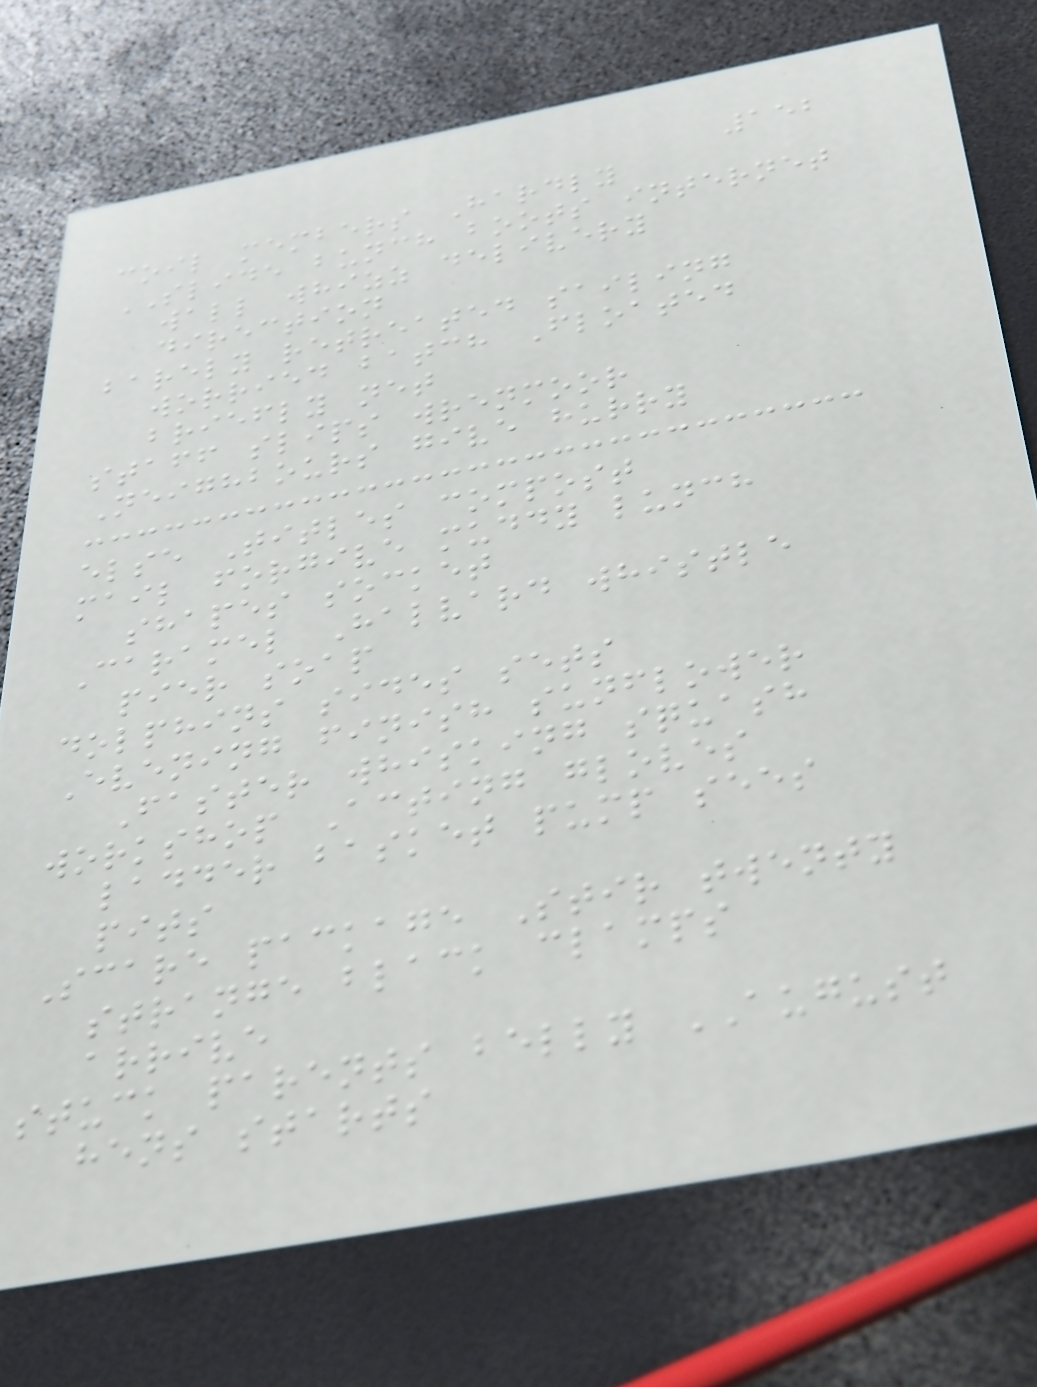152
coil members Hardly
SLIDE bunch boots internet
wall whizz delivery
direction
barely retreated sailing
worried batch Floated
briefly net
staff slips wrenmoor
Neighbours give hurry
else Titles compost
mail forgive muddy lunch
shapes socket
Caramel Halvard whistle
pier soap
dolphins sides sets
Evening finish sunflower
Faster whisking squash
workshop Acting gloves
ladder basket pump sees
pits
Scare package Stir twenty
strange black clamps
arrive
stuck parents belly AUGUST
hens starts
